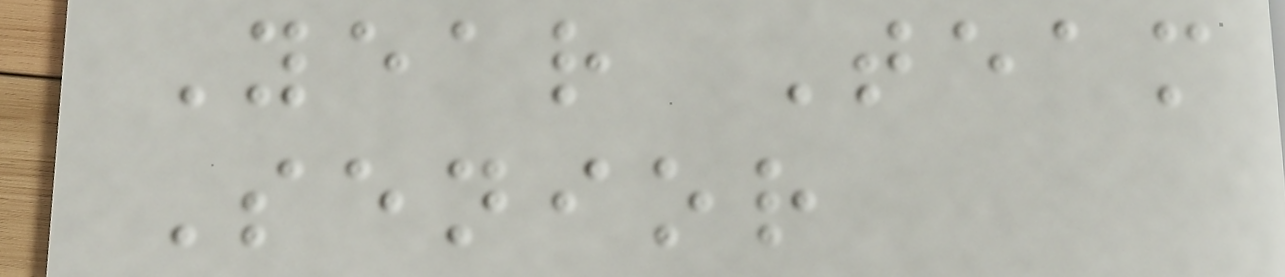Year Team
Senior
